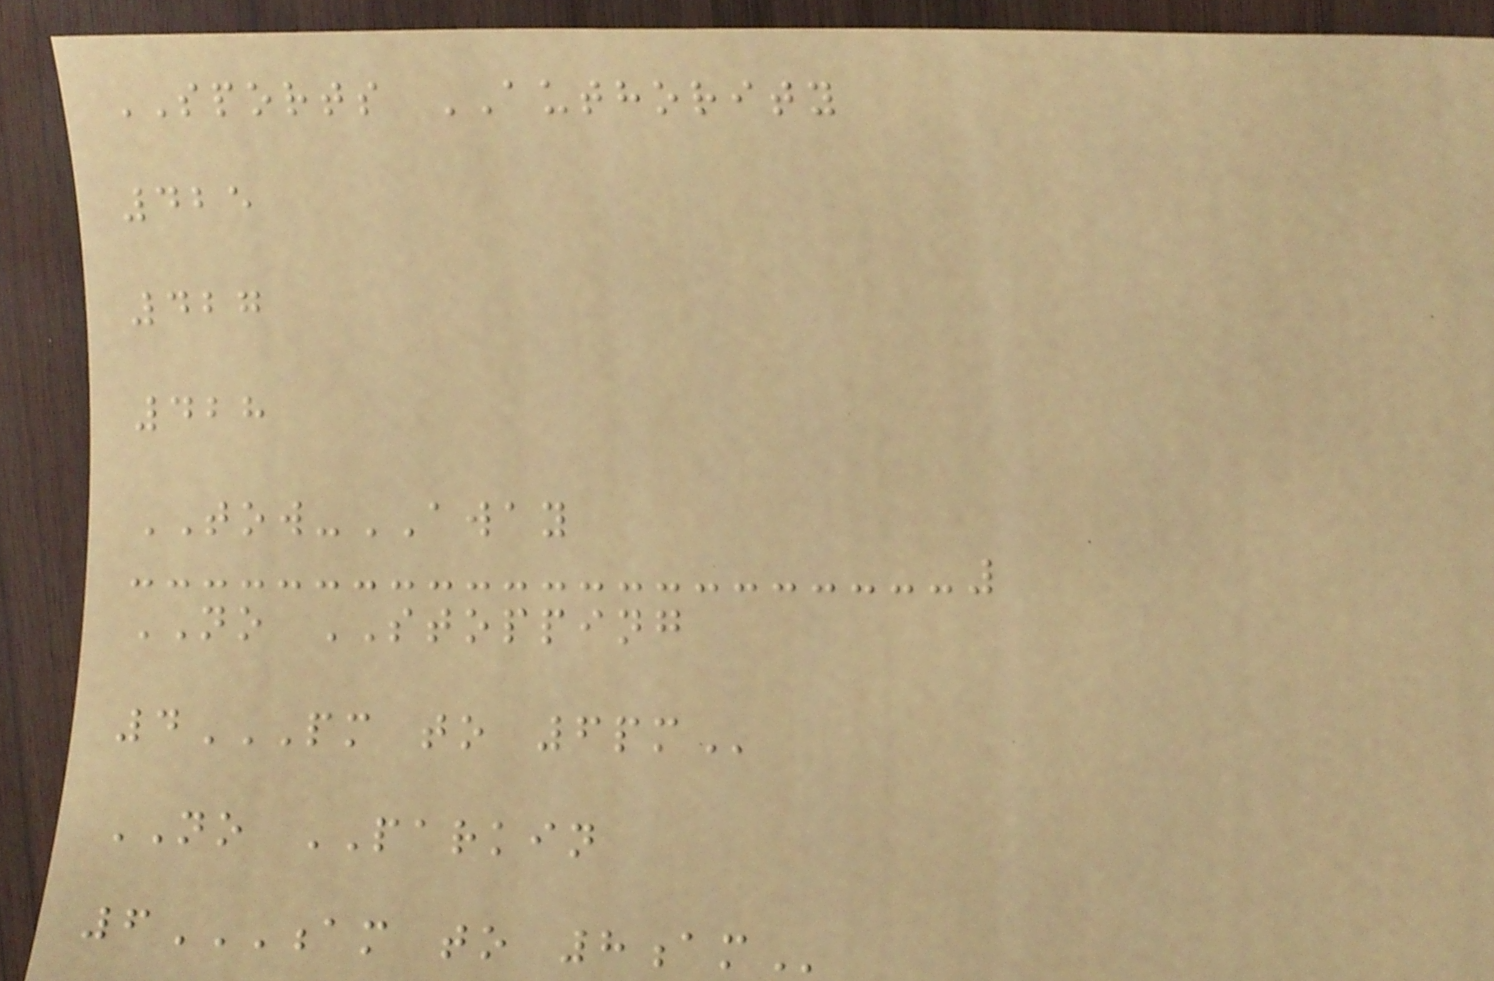SPORTS AUTHORITY
425
427
428
TOW-AWAY
NO STOPPING
4PM TO 6PM
NO PARKIN
6AM TO 8AM
